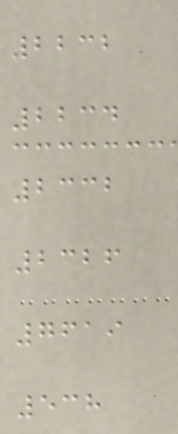2232
2234
2332
2326
7619
538
